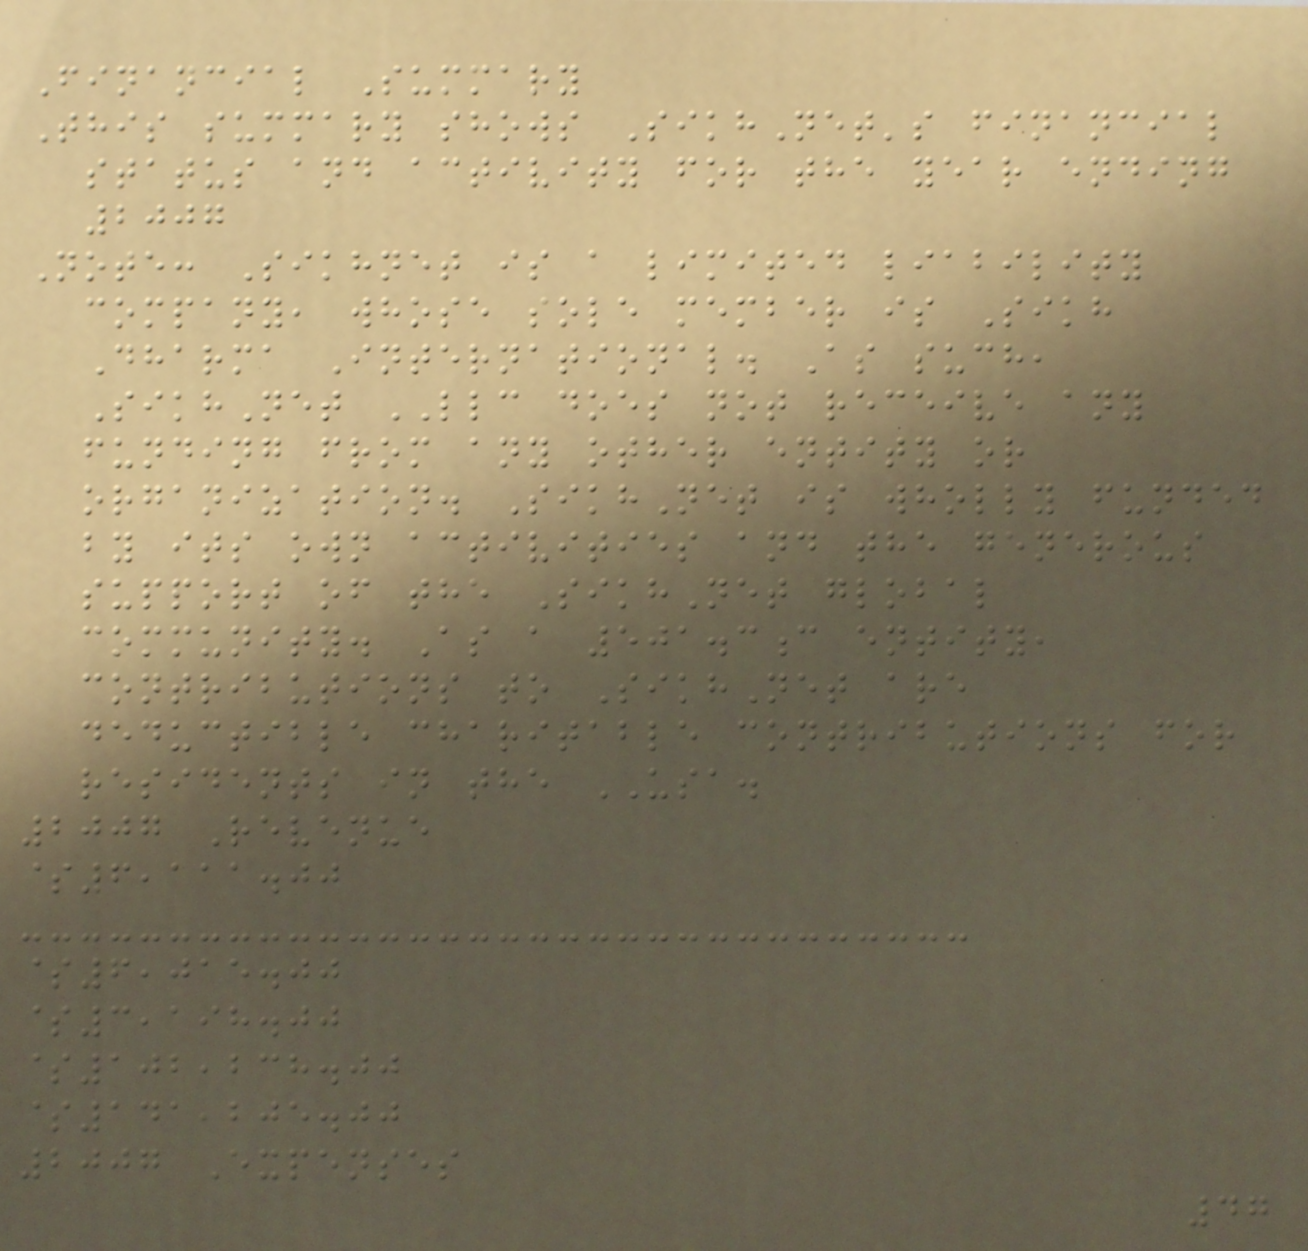Financial Summary
This summary shows SikhNet's financial
status and activity for the year ending
2007
Note: Sikhnet is a limited liability
company, whose sole member is Sikh
Dharma International. As such,
SikhNet LLC does not receive any
funding from any other entity or
organization. SikhNet is wholly funded
by its own activities and the generous
support of the SikhNet global
community. As a 501.3c entity,
contributions to SikhNet are
deductible charitable contributions for
residents in the USA.
2007 Revenue
$6,111.00
$6,015.00
$3,198.00
$102,238.00
$141,205.00
2007 Expenses
47
